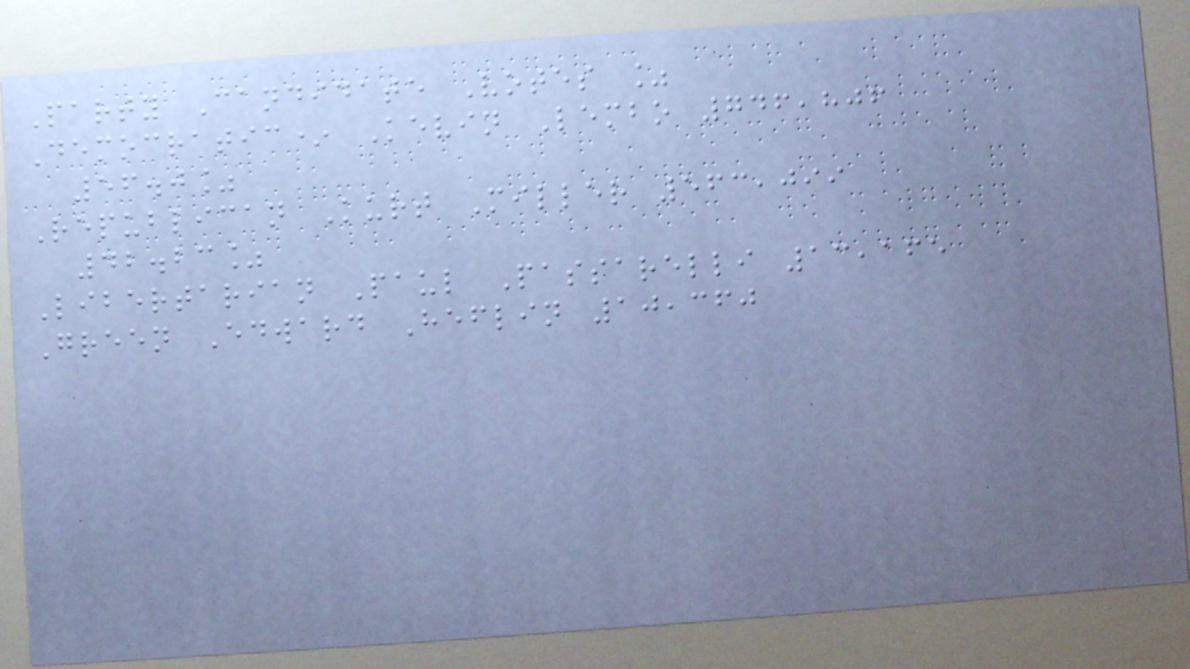Party Candidate Votes %
Democratic* Kevin Lembo 746,806
56.0%
Republican Kurt Miller 563,099
42.23%
Libertarian Paul Passarelli 13,165
Green Edward Heflin 10,360
